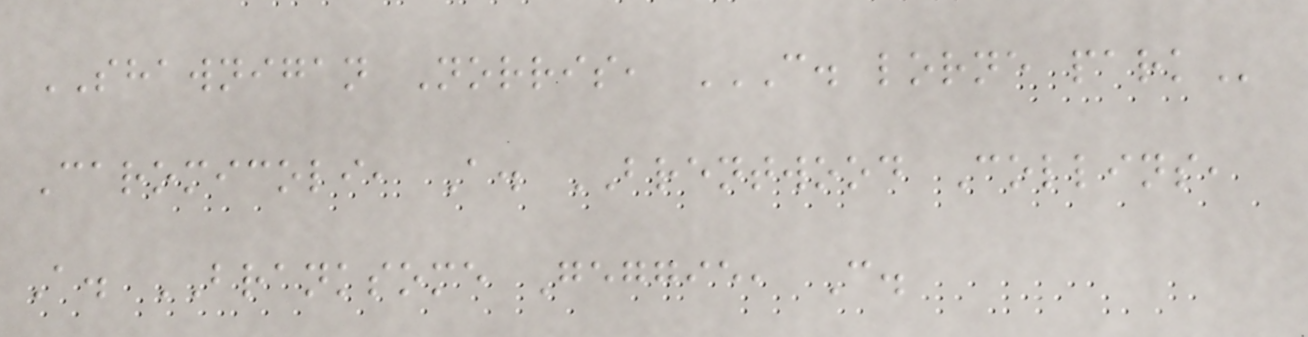SHAWNIGAN Norris, C. LORNE PARK
Caromicoli, A. BRENTWOOD Collins,
A. BRANKSOME Geggie, C.
